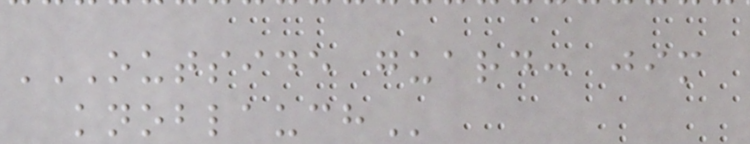OUTSIDE GUARD: JIM
KNOBLAUCH
